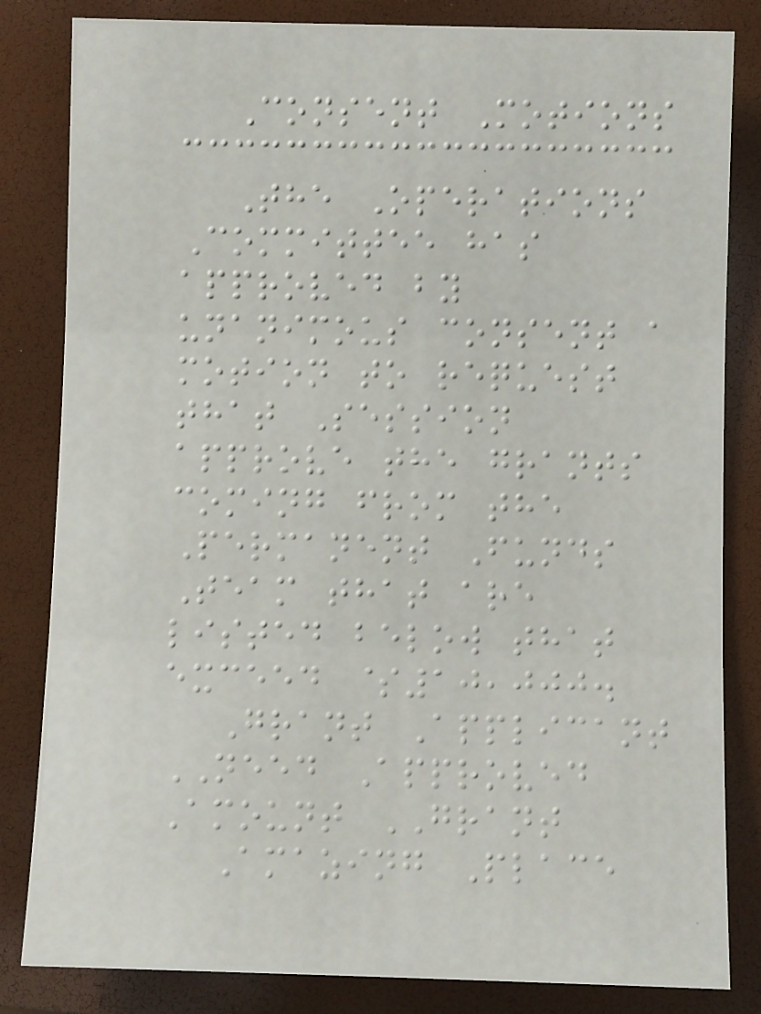Consent Motions
The Operations
Committee has
approved by
unanimous consent a
motion to request
that Session
approve the grants
coming from the
Permanent Funds
Team that are
listed below that
exceed $10,000.
Grant Applicant
NEED Approved
Amount GRANT
Amazing Place
